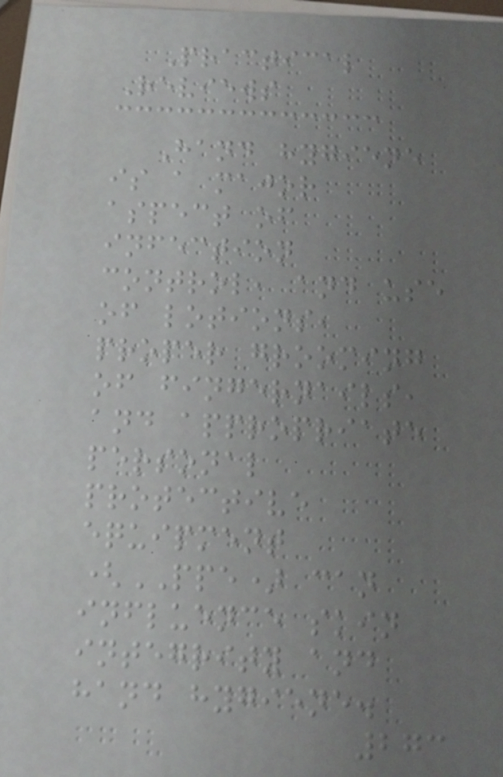Practical
Reviews
Hand hygiene
is a major
aspect of
infection
control, and use
of lotions,
proper grooming
of fingernails,
and appropriate
personal
protective
equipment
(PPE) can
influence skin
integrity and
hand hygiene.
273
